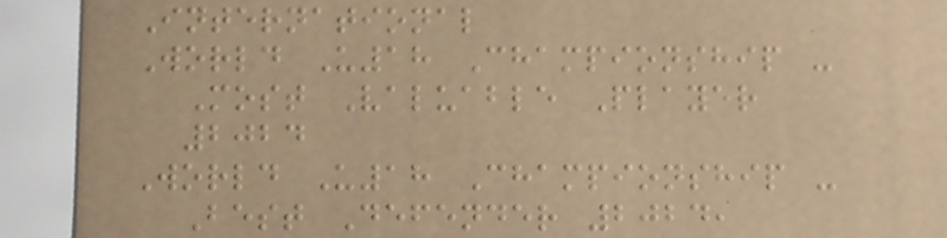International
World U18 Championship -
Most Valuable Player
2024
World U18 Championship -
Best Defender 2024,
